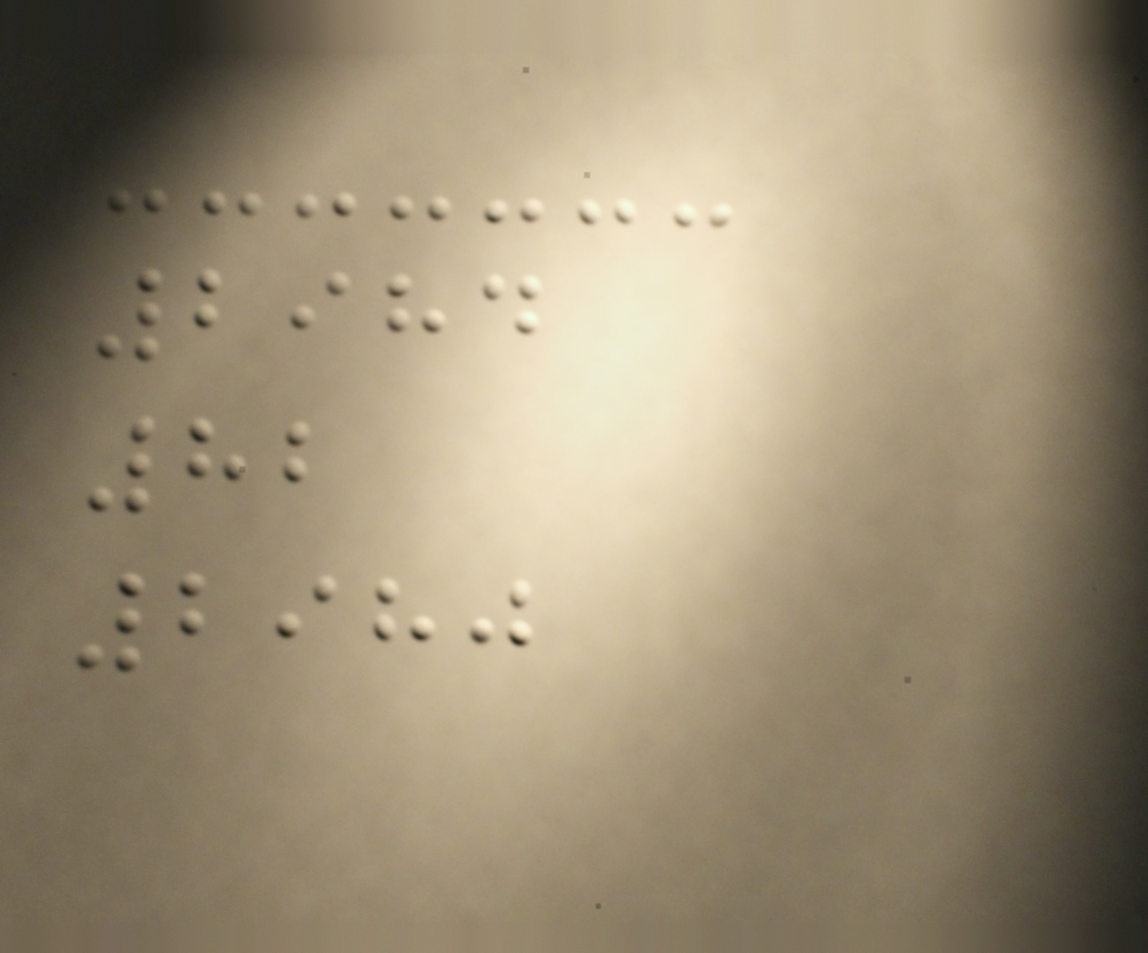2984
82
2980
